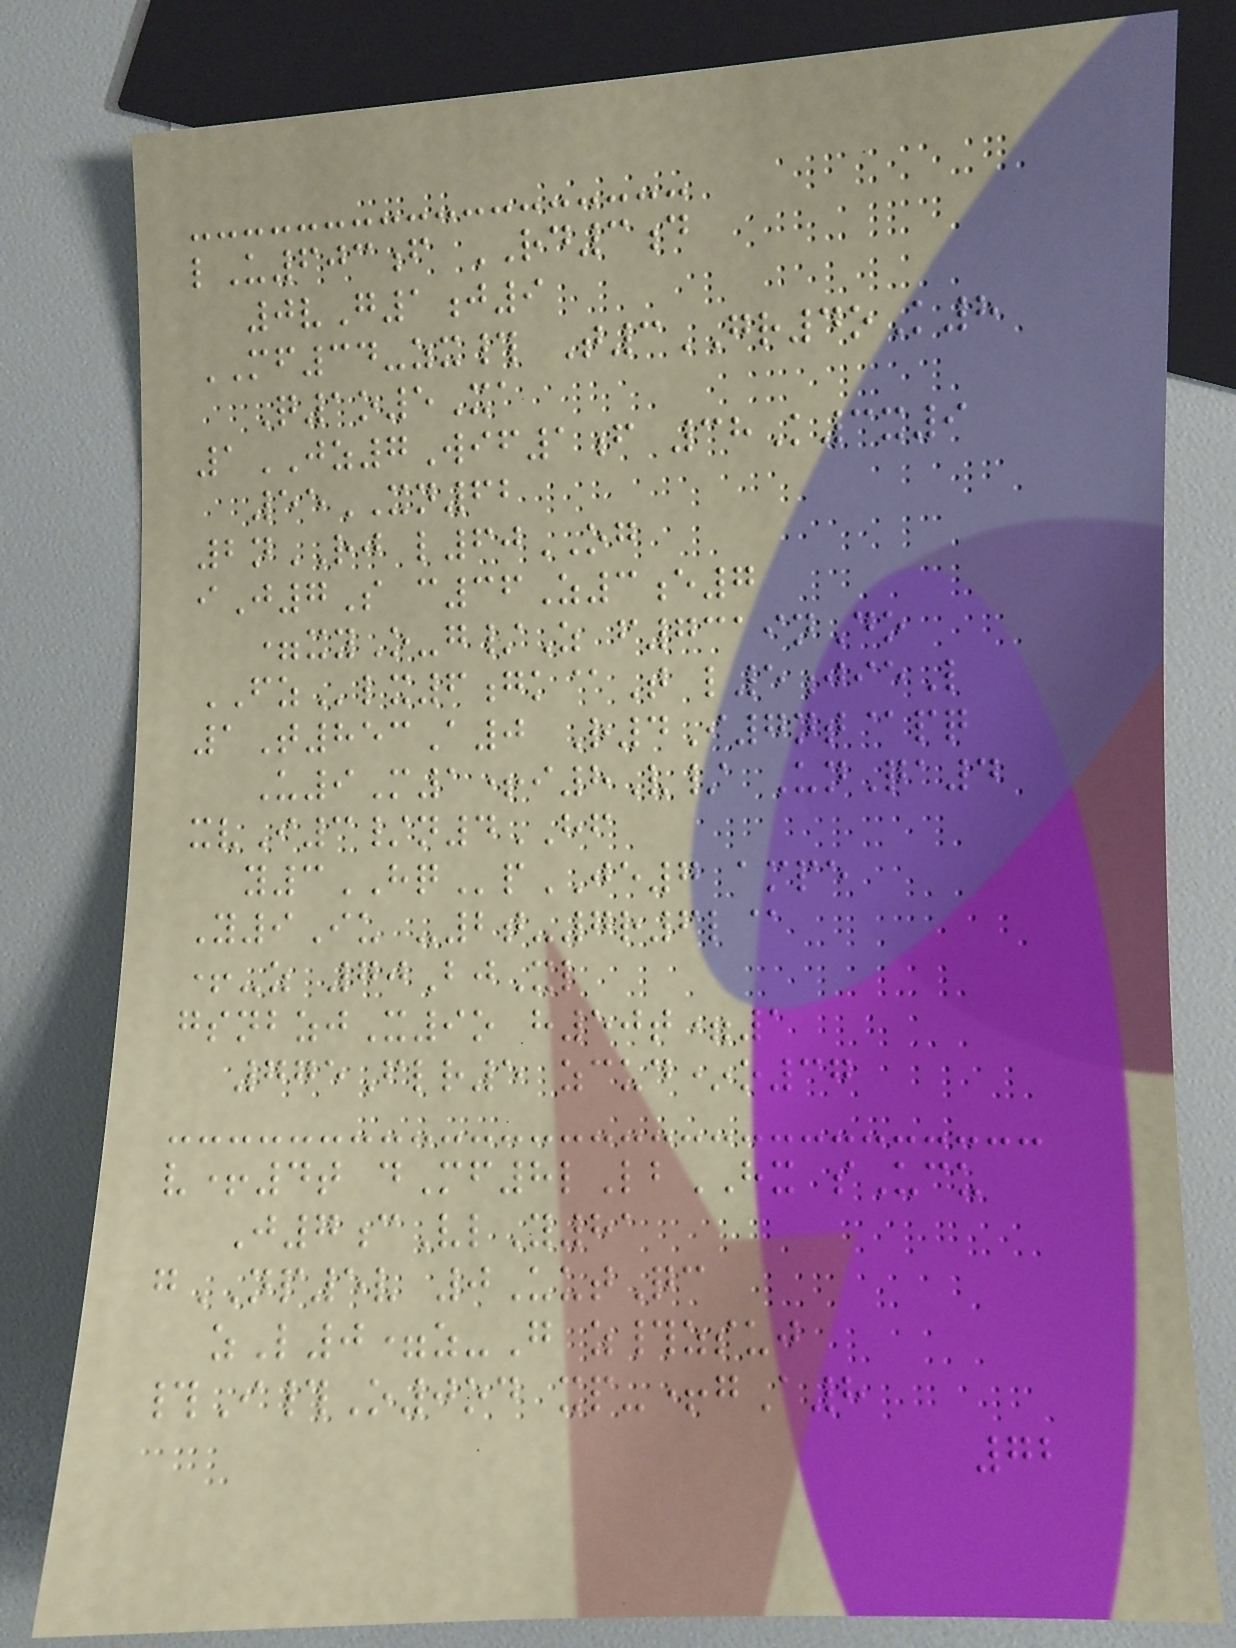lU603f RD3d
0vG1j9
MF34-zx# T3GR4oK8
Q1o5Xa
1JZ7Wif1f 38K3x9
55XN62
2nRJ l60OG
iJ7S c36Z3e7
=xyO-g/Z f7319nDo
FZlx6gk@T l5jieL
1T853A0 R4I7nt@pq
U9M1+i8V/ UnQa4
xvI3/n4HF
y3HQpJE7 ampe
Y9Iu -2t-7r6l@
+-z 70BjXl
gsnbzjX9o h50t=1
775Flr5 zcud*o37
v+4t dMf8lLbHX sUcu
J7cVlY81
gNP5v 0UutQc
zL0=z-G z#zsuj
#I#O0od xp-+gA8
72
